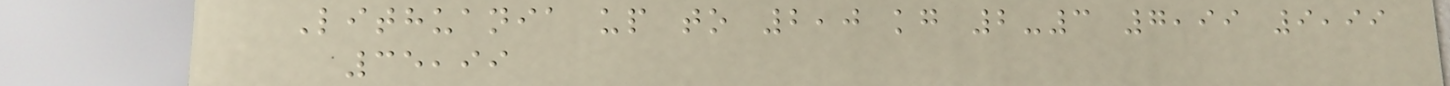Lithuania up to 2,0 kg 2-3 7,99 9,99
35,99
